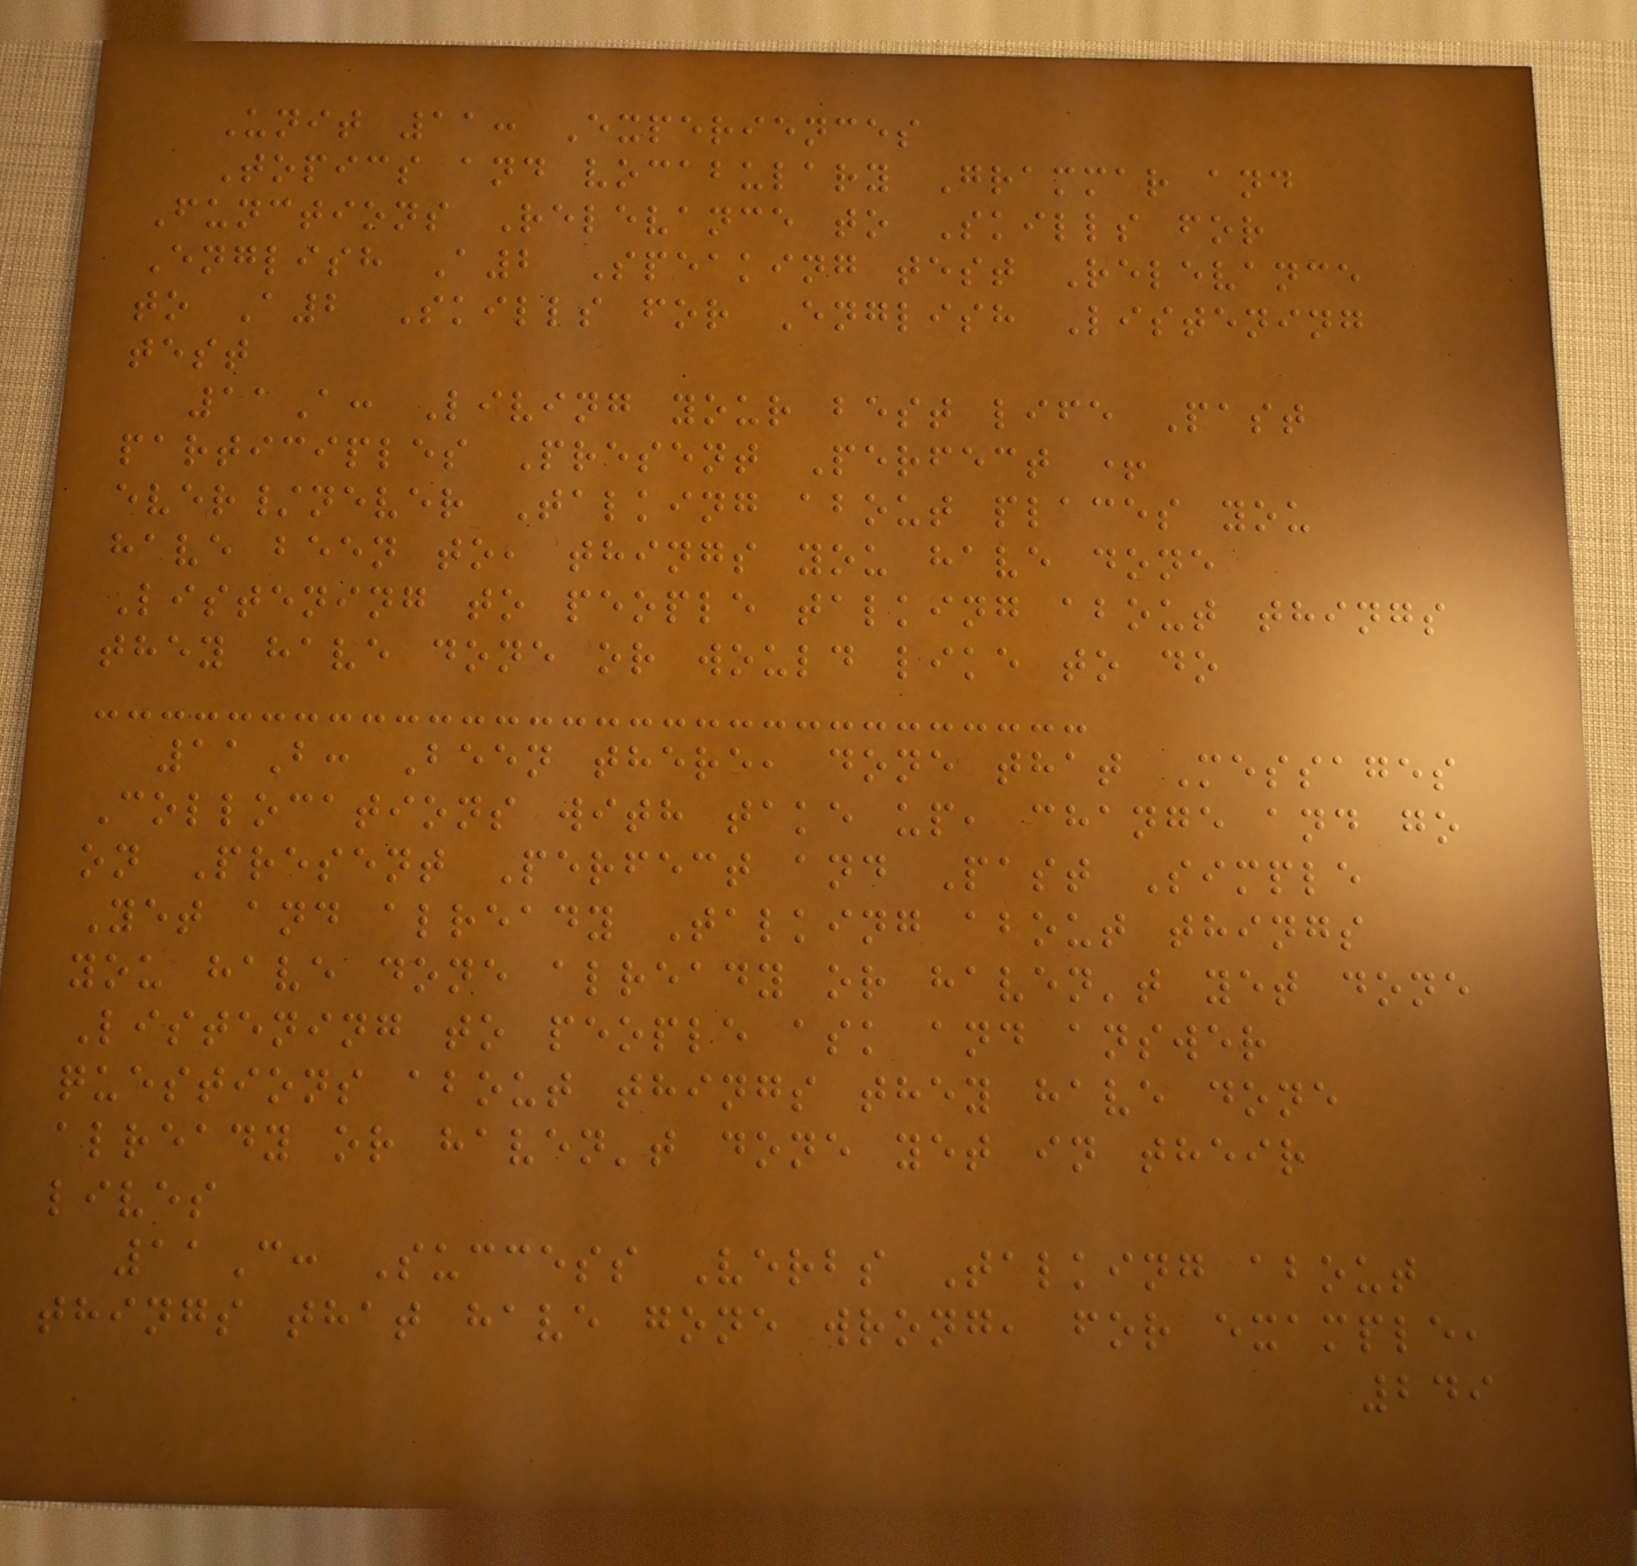Unit 11: Experiences
Topics and vocabulary Grammar and
Functions Relevance to Skills for
English A2 Speaking test Relevance
to A2 Skills for English Listening
test
11A: Living your best life Past
participles Present Perfect +
ever/never Talking about places you
have been to, things you have done
Listening to people talking about things
they have done or would like to do
11B: Been there, done that Messages
Collocations with take up, change and go
on Present Perfect and Past Simple
Yet and already Talking about things
you have done already or haven't yet done
Listening to people ask and answer
questions about things they have done
already or haven't done yet in their
lives
11C: Success Verbs Talking about
things that have gone wrong, for example,
249
